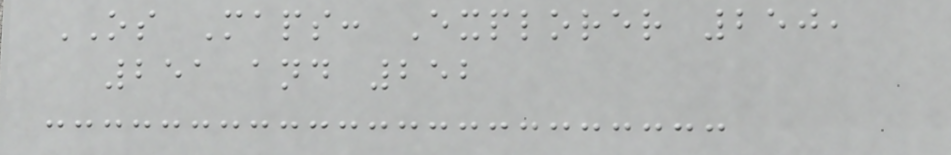OS Maps: Explorer 250,
251 and 252
